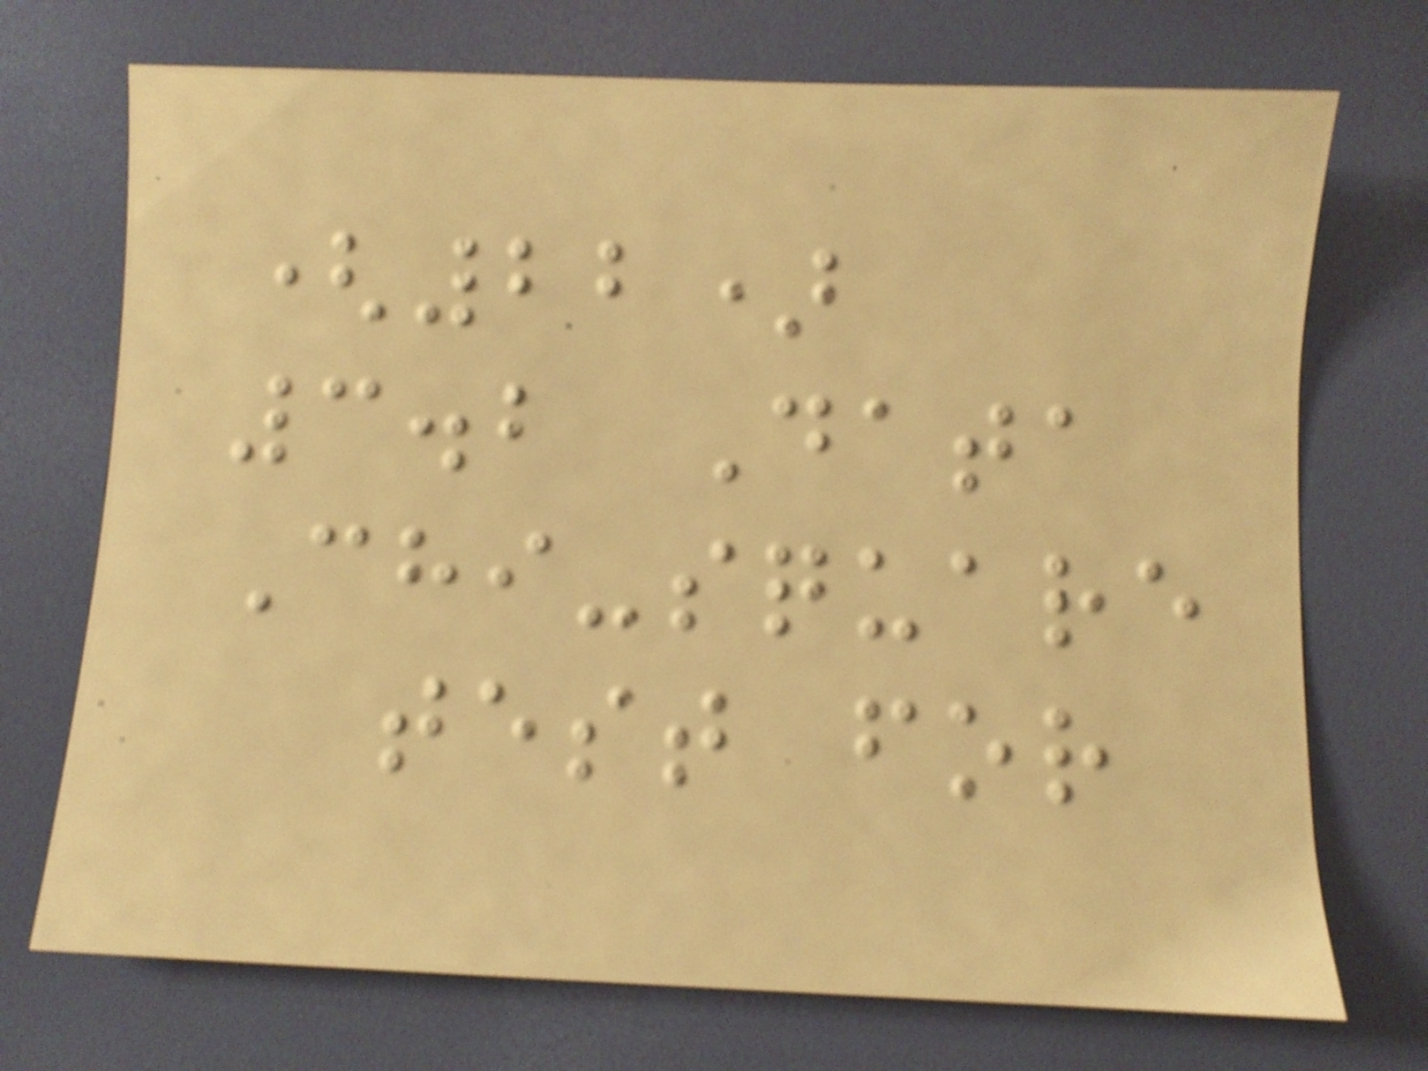(22)
3.2 Data
Chi-square
test for
